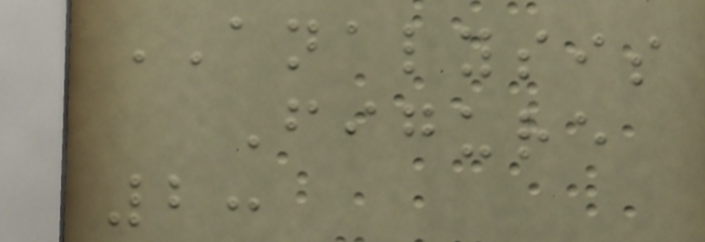ANALYSIS
Figure
2:
